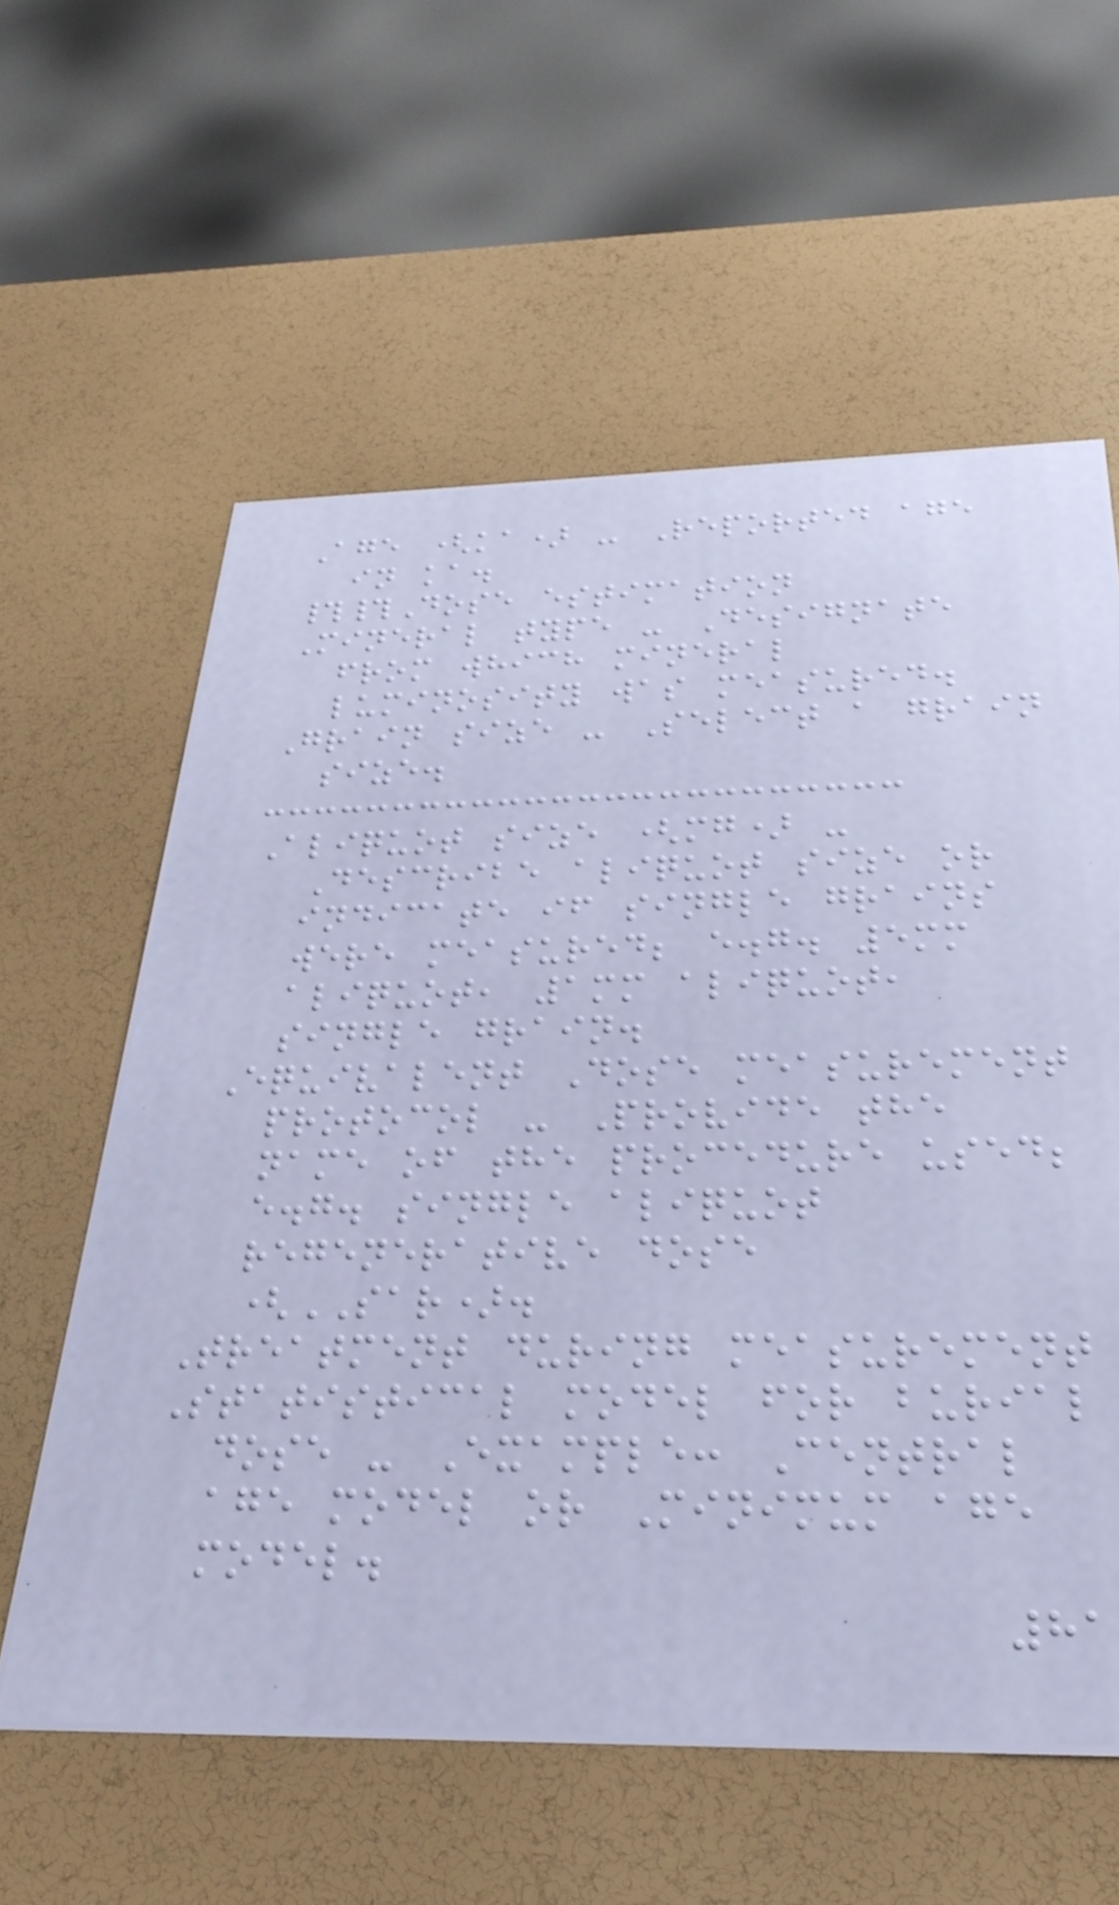Age (ka) - Reported age
in ka.
##Dose estimation
Mineral type - Designate
from which mineral
luminosity was measured.
Grain size - Select a grain
size.
Aliquot size (mg) -
Describe aliquot size or
indicate if single grains
were measured; e.g. 5mm
aliquot, 1mm aliquot,
single grain.
Equivalent Dose measurement
protocol - Provide the
name of the procedure used;
e.g. single aliquot
regenerative dose
(SAR).
Treatment during measurement
Statistical model for burial
dose - Example: Central
age model or Minimum age
model.
81
